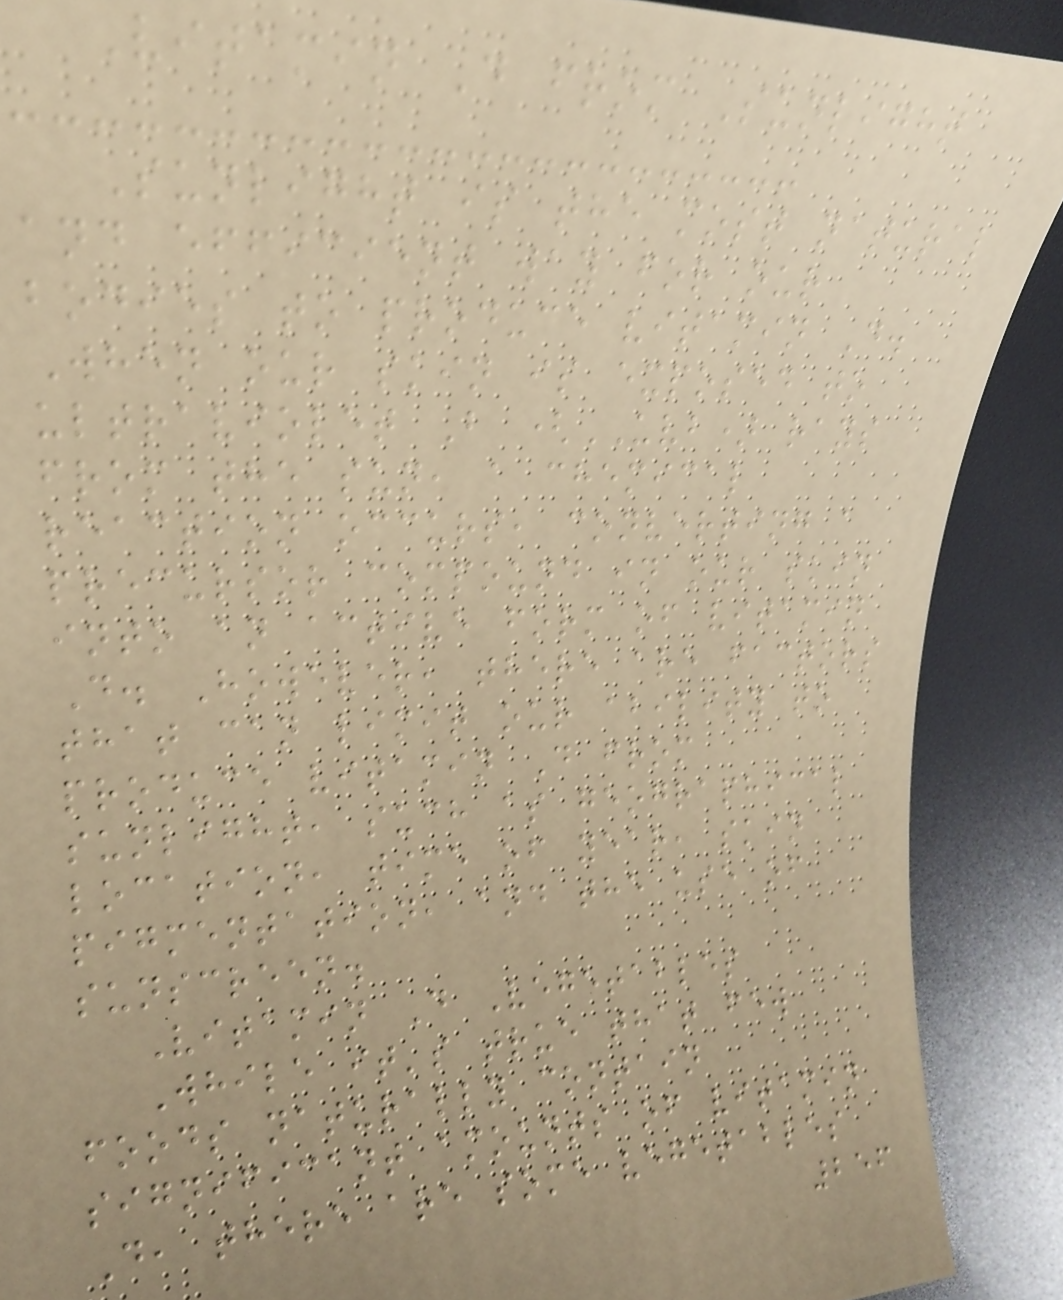Vitamin D from Sunlight
Sunlight is the most natural
and efficient way for our
bodies to produce vitamin D.
When our skin is exposed to
ultraviolet B (UVB) rays
from the sun, a chemical
reaction occurs, converting a
precursor compound in our skin
into an active form of vitamin
D. However, there are factors
that can limit our ability to
produce vitamin D from
sunlight, such as geographical
location, time of year, skin
pigmentation, and the use of
sunscreen.
Vitamin D Vegetables
While it's true that few
foods naturally contain
significant amounts of vitamin
D, there are some vegetables
256
